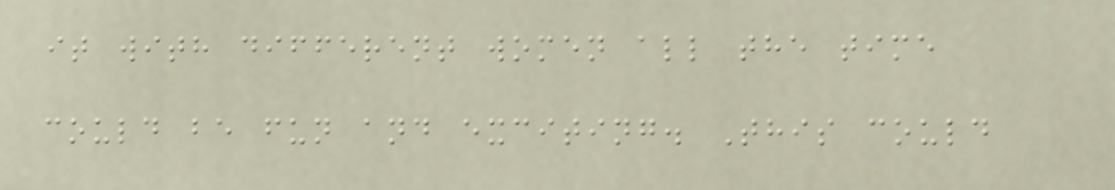it with different women all the time
could be fun and exciting. This could
